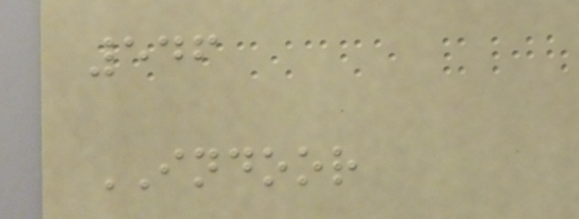546
INDOOR
